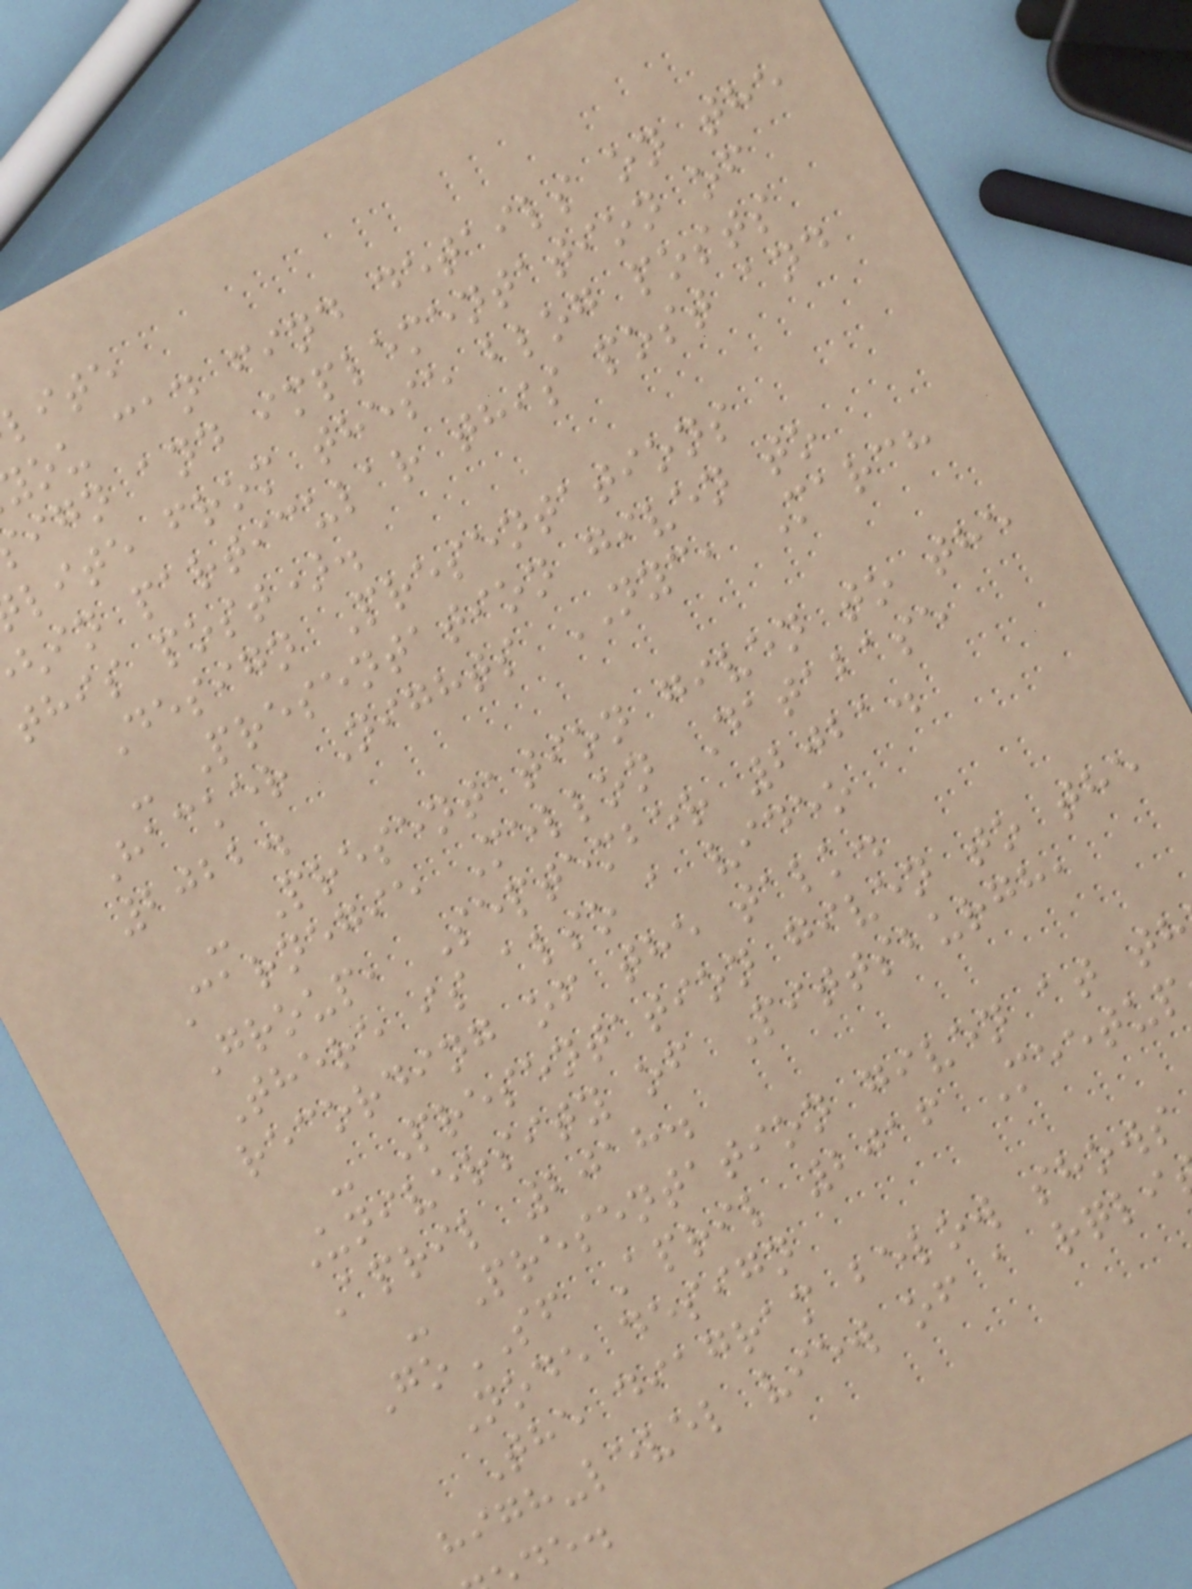lite
ou can find details on the
ign and implementation of
lite from these blog posts
in particular this post and
this post).
Design Presentations
- Presentation given to
Hacker Nights NYC, March
2022.
- Presentation given to the
Carnegie Mellon Database
Group, September 2021.
There is also a video
recording of the talk.
- Presentation given to the
University of Pittsburgh,
April 2018.
- Presentation given at t
GoSF April 2016 Meetup
Node design
The diagram below shows
high-level view of a rqli
